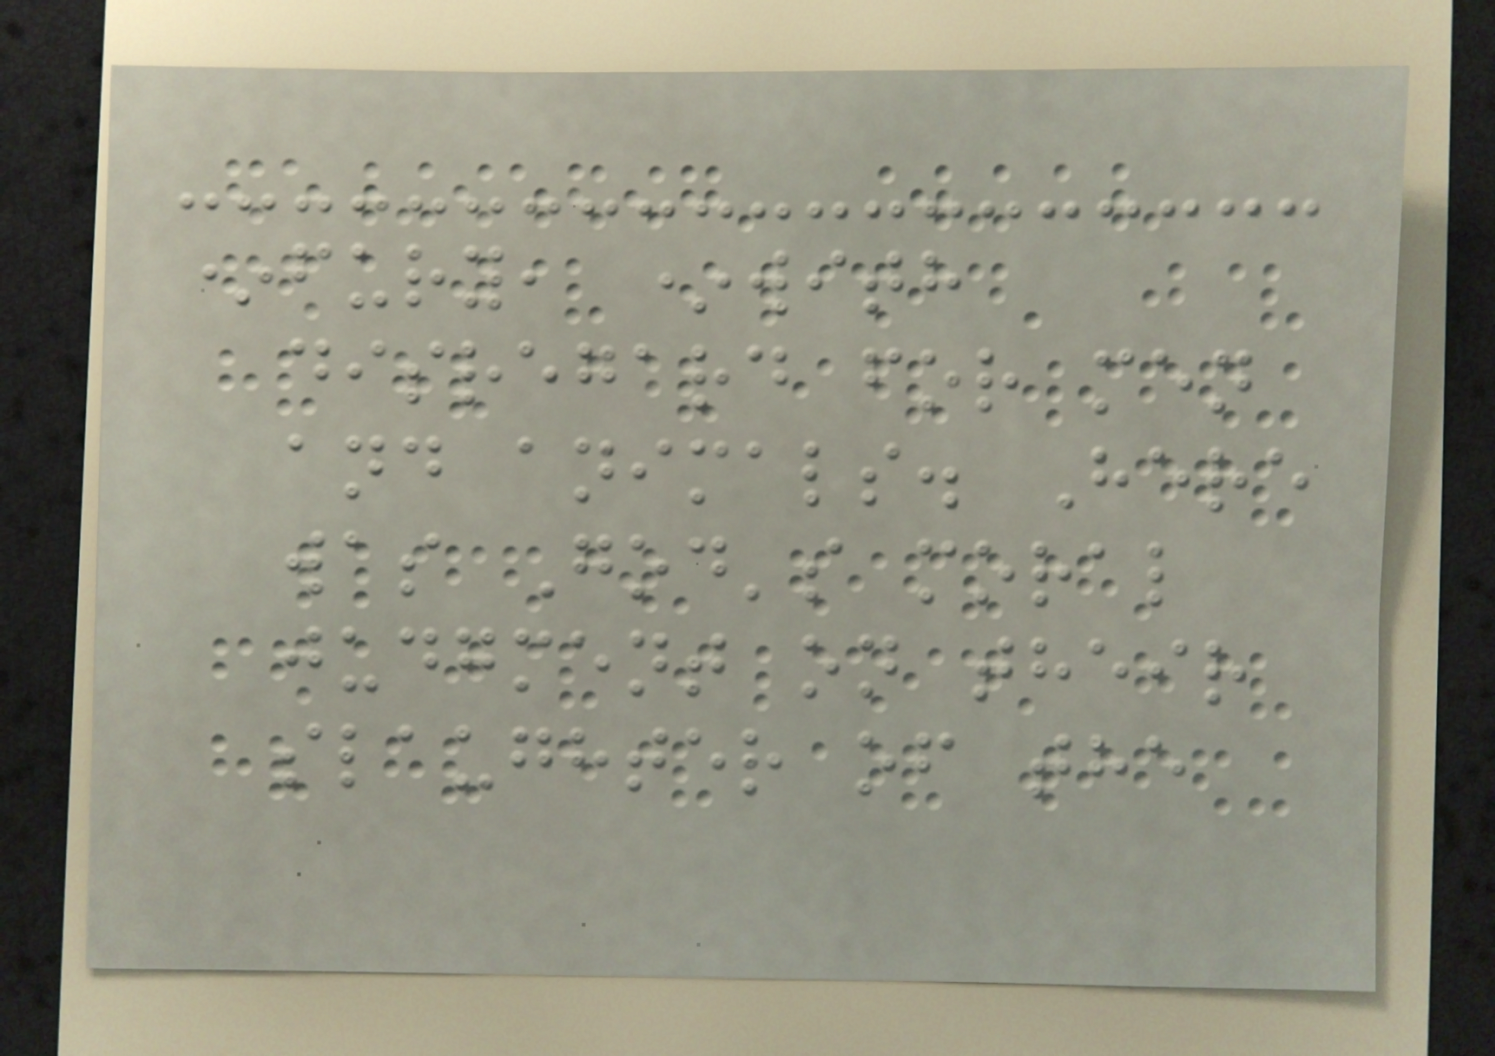*fury, *with
disregard for men
and animals. Here
was God's moral
judgment on their
slaughter of the
